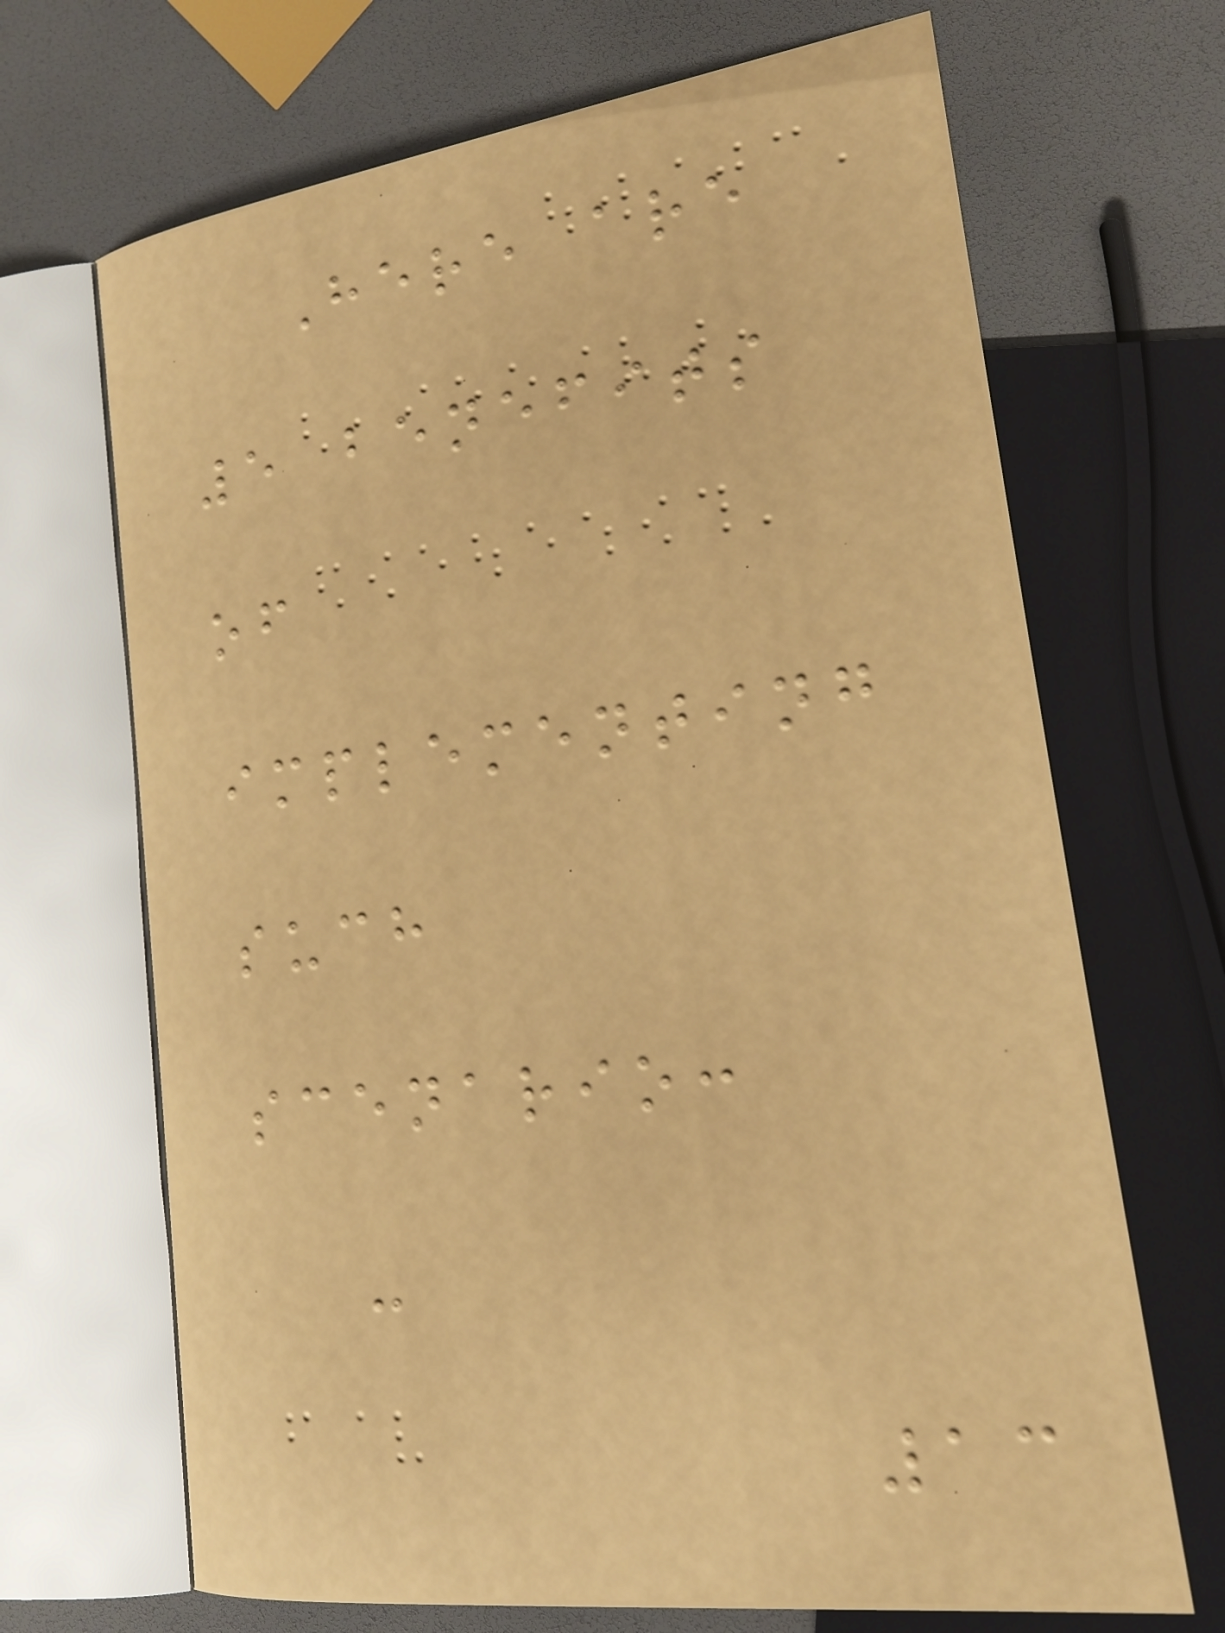Here are
5 benefits
of
implementing
such
scenario:
-
13
